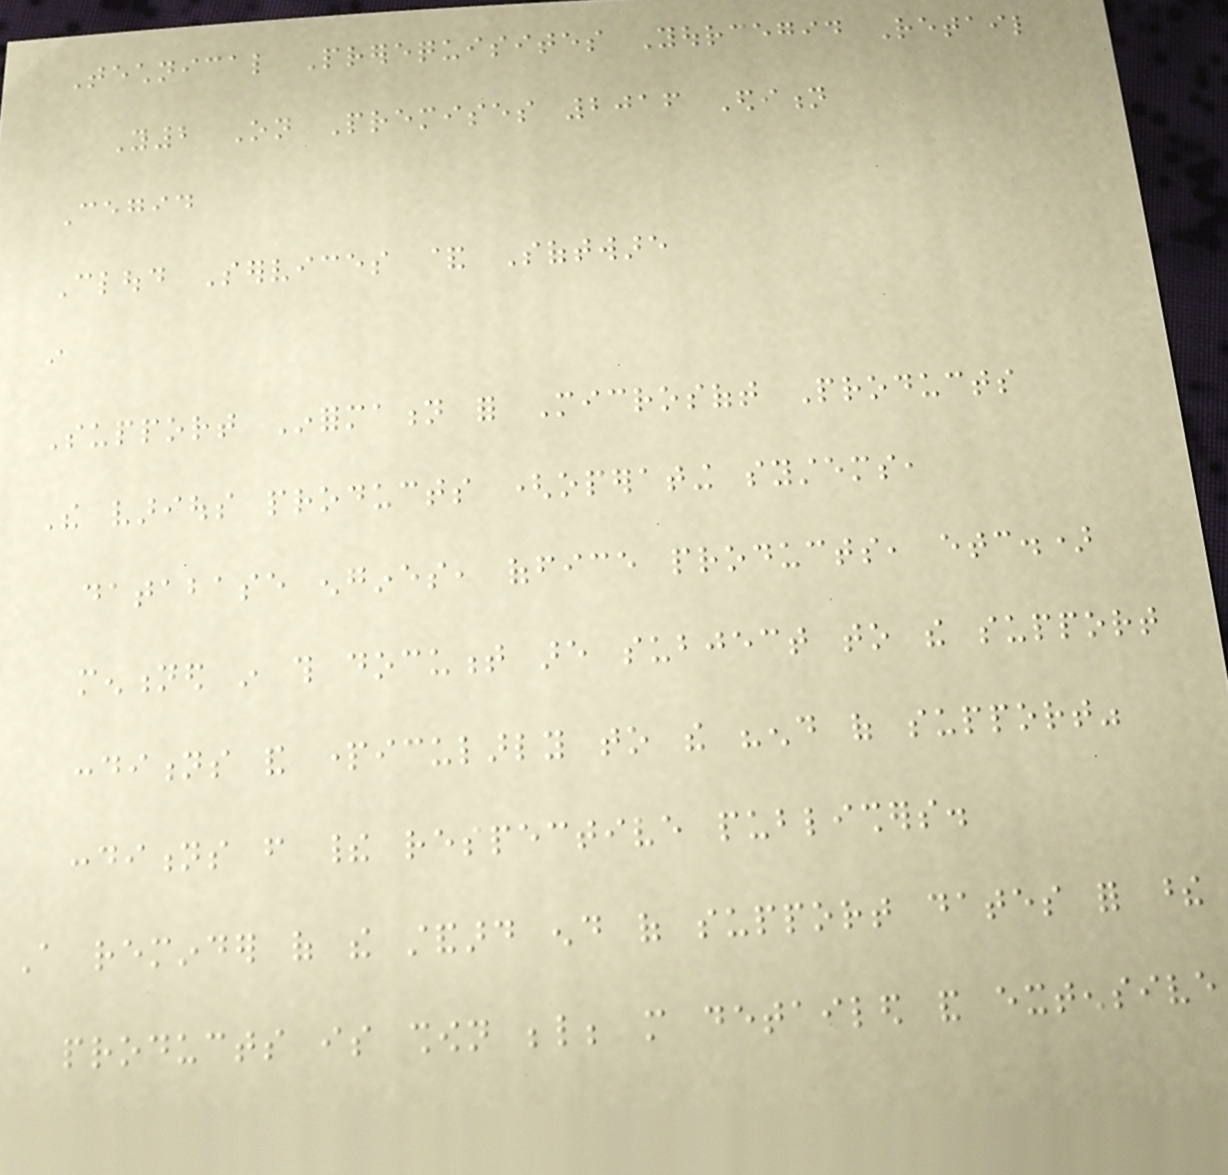Technical Prerequisites Yourcegid Retail
Y2 On Premises 2016 Edition
Cegid
Cloud Services & Software
i
Support Information for Microsoft Products
The various products (operating systems,
database engines, office products, etc.)
mentioned in this document are subject to the support
conditions and particularly to the "end of support"
conditions from their respective publishers.
A reminder of the standard end of support dates for these
products is shown below; more detailed and extensive
